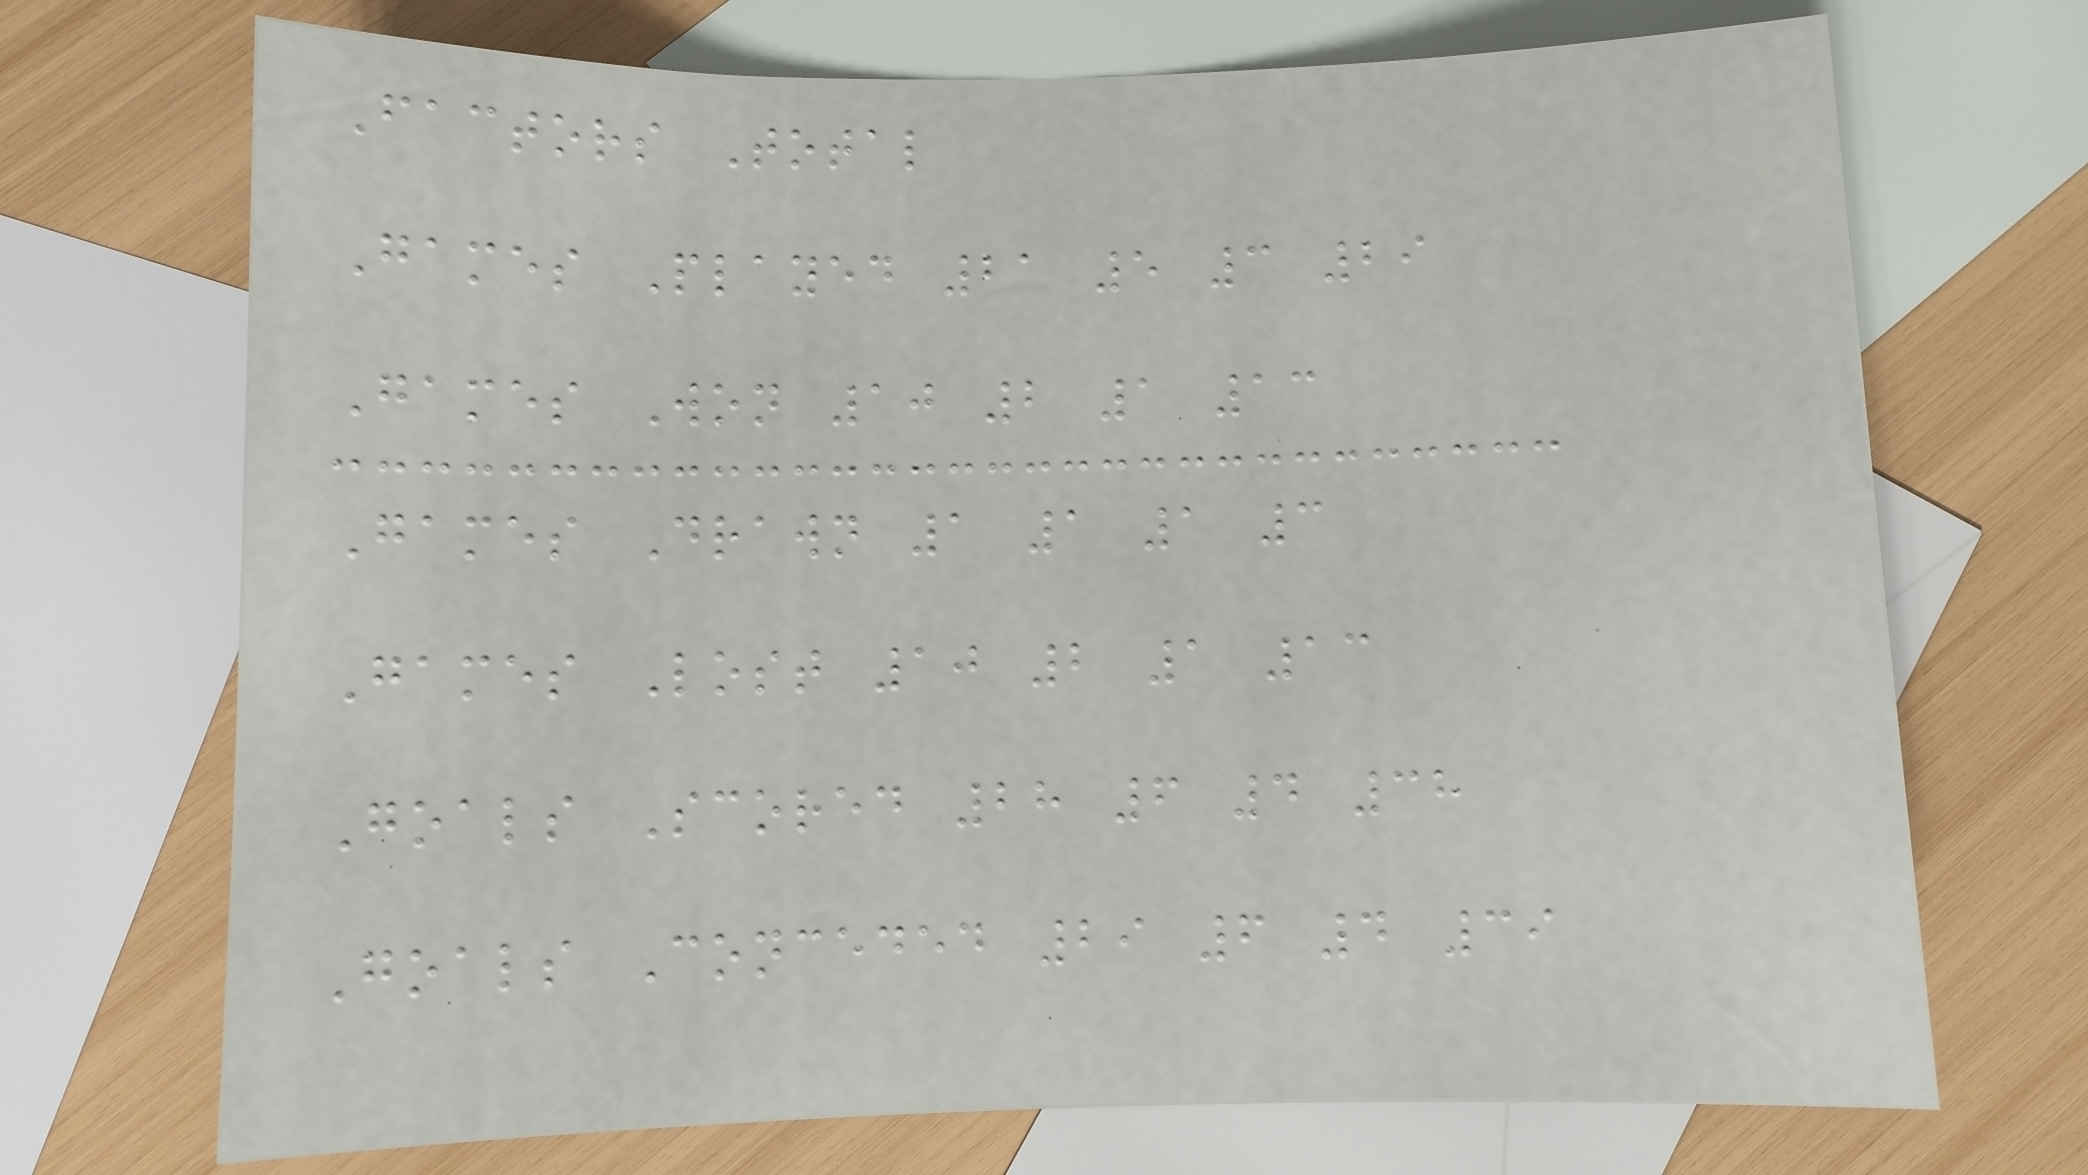Factors Total
Games Played 21 5 3 29
Games Won 10 2 1 13
Games Drawn 1 1 1 3
Games Lost 10 2 1 13
Goals Scored 28 6 4 38
Goals Conceded 29 6 4 39
